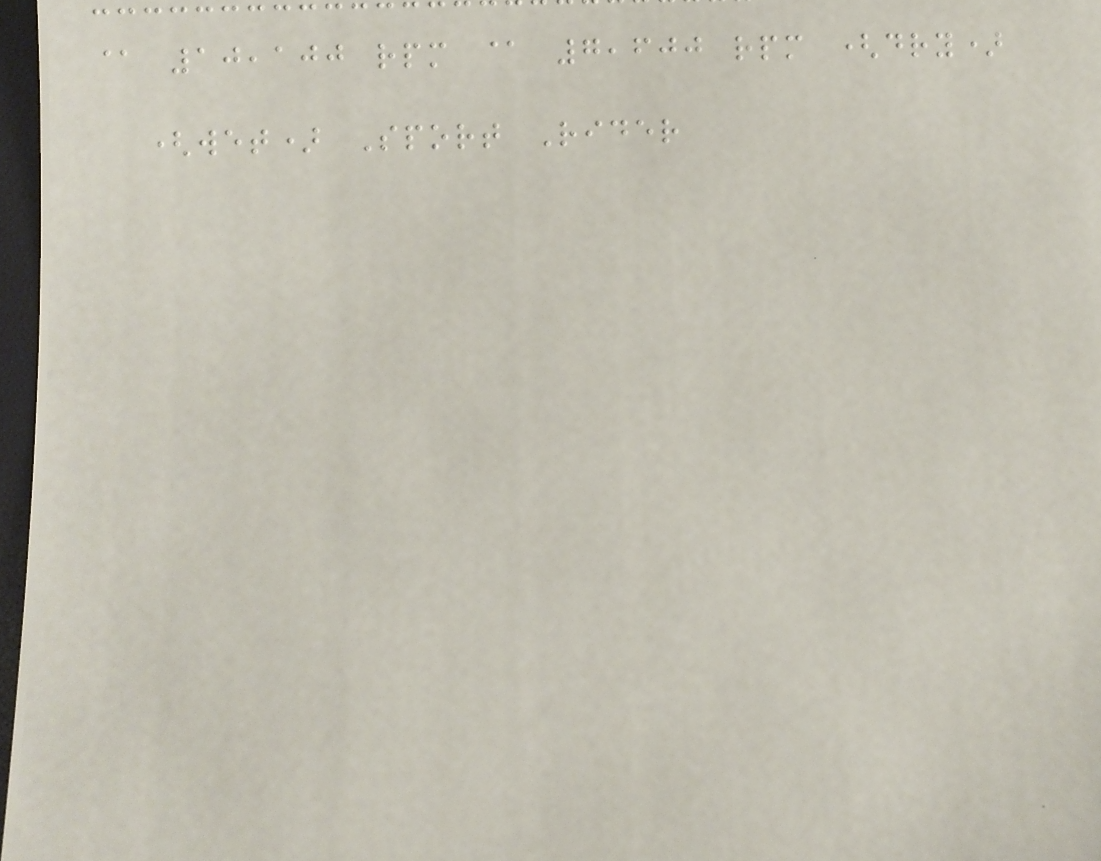@ 10,100 rpm @ 7,600 rpm (dry)
(wet) Sport Rider
